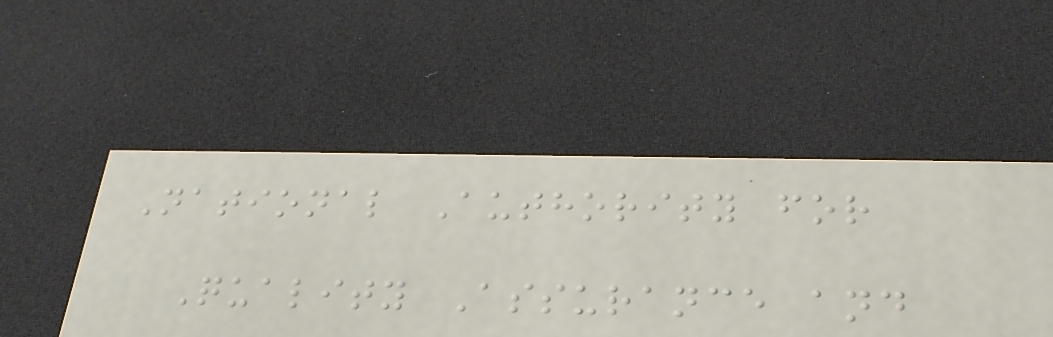National Authority for
Quality Assurance and
